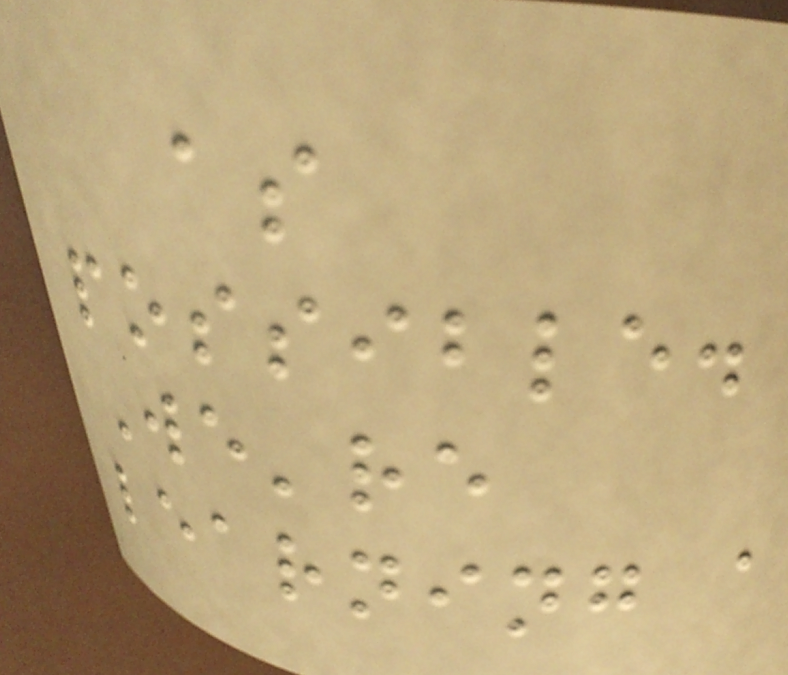as
possible.
We're
learning a
